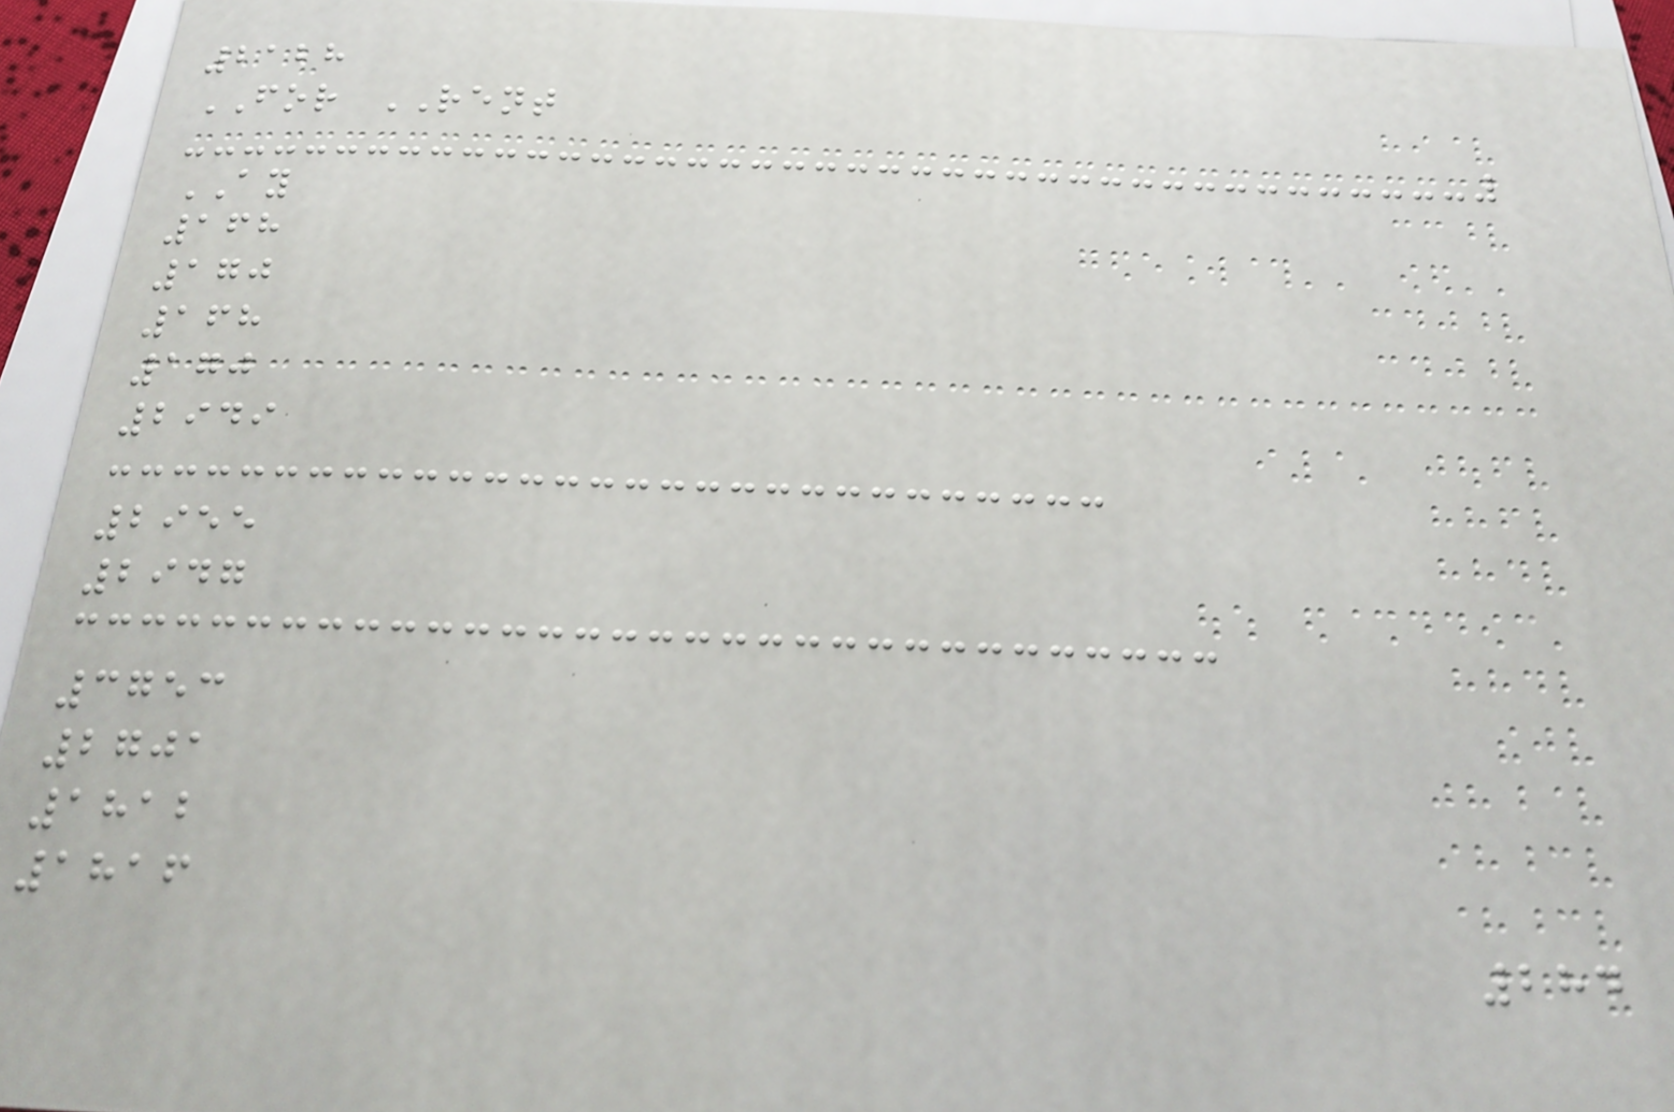2128
FOR RENT
AY
168
170
168
170
2949
2955
2947
3753
2701
1812
1816
284
